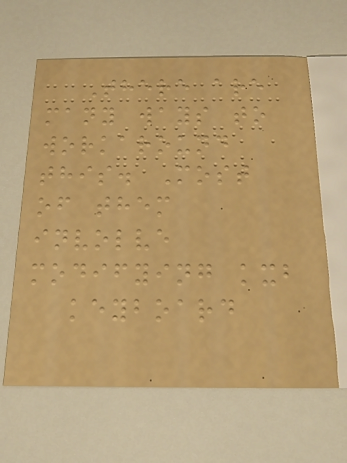There are
many ways to
workaround
this. Most
of them
involve
modifying kxb
keyboard
